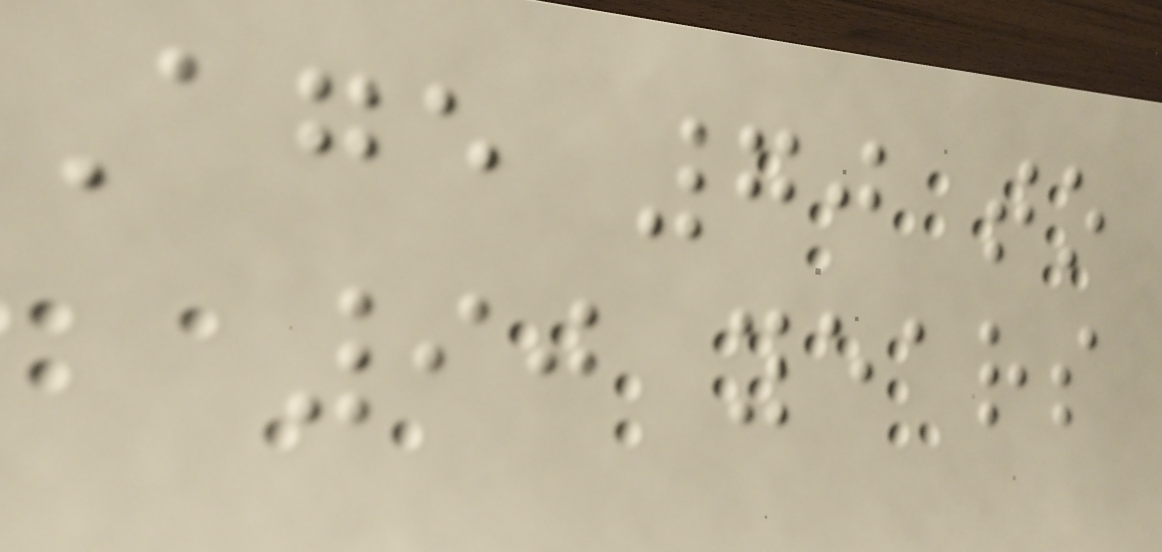Age 70 to
90 years
